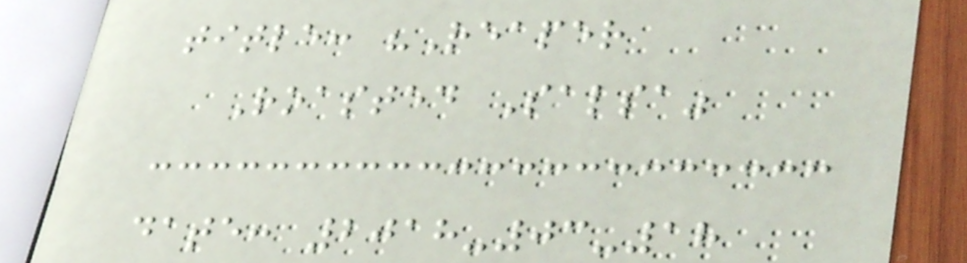title: "Reaper
Roasted Salsa"
date: 2018-03-18
